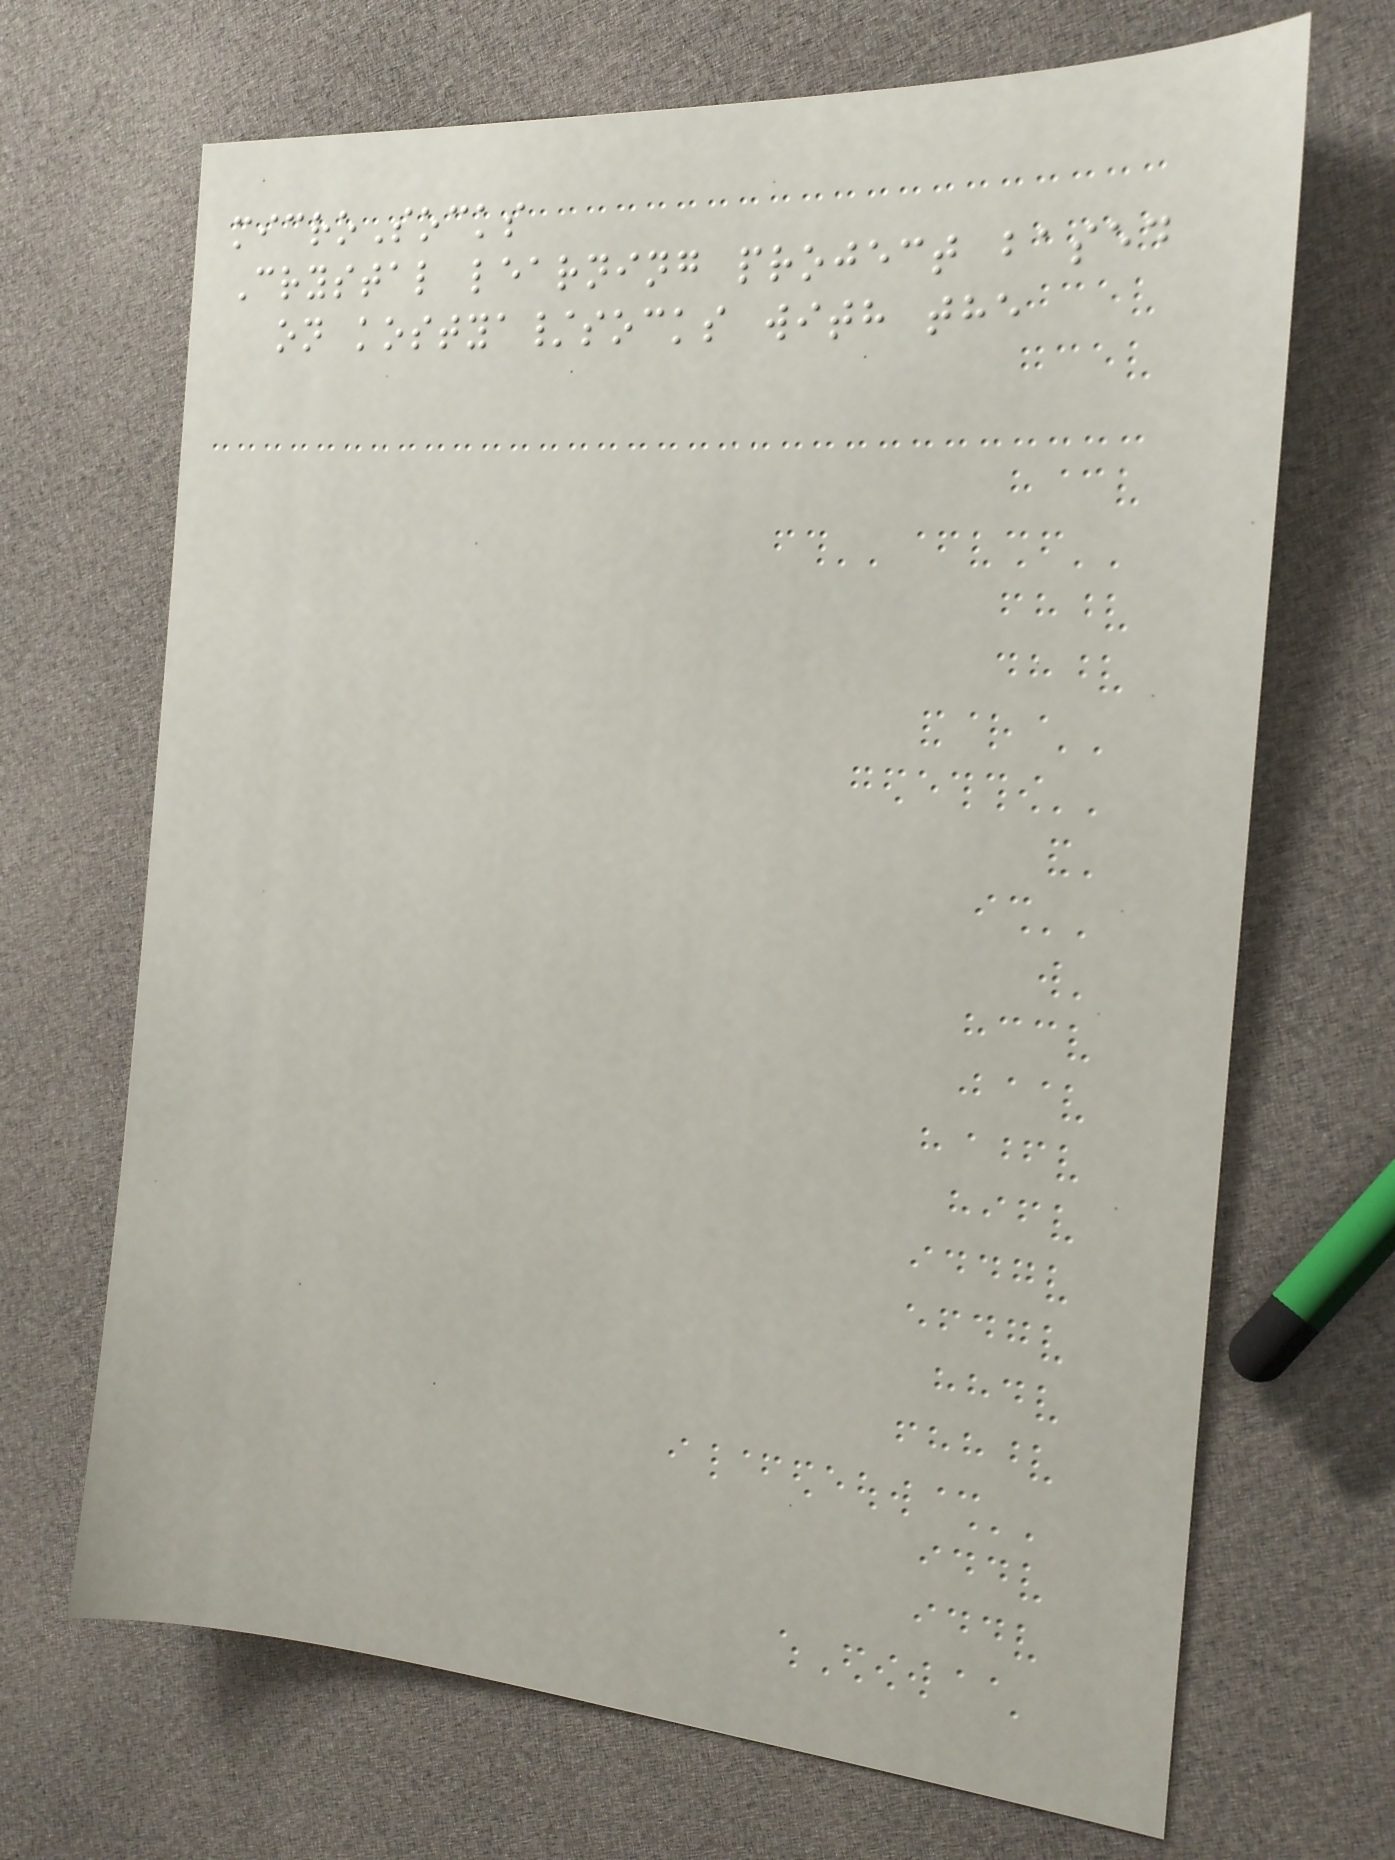microSocks
Crystal learning project based
on kostya/socks with the
